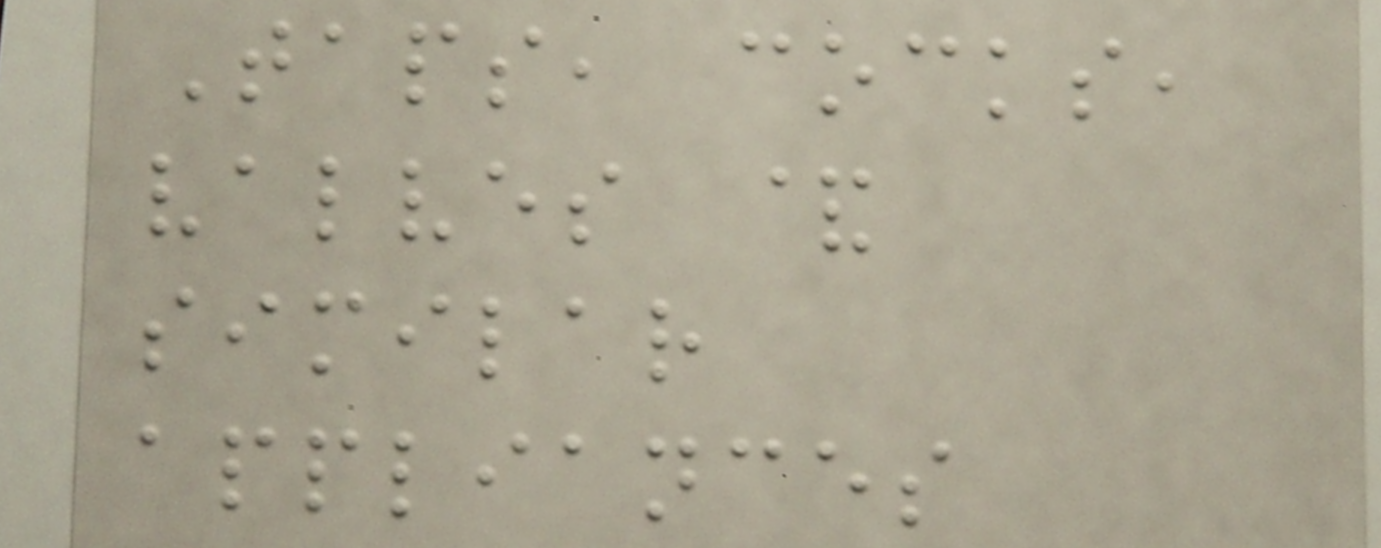Taps, cocks,
valves &
similar
appliances
